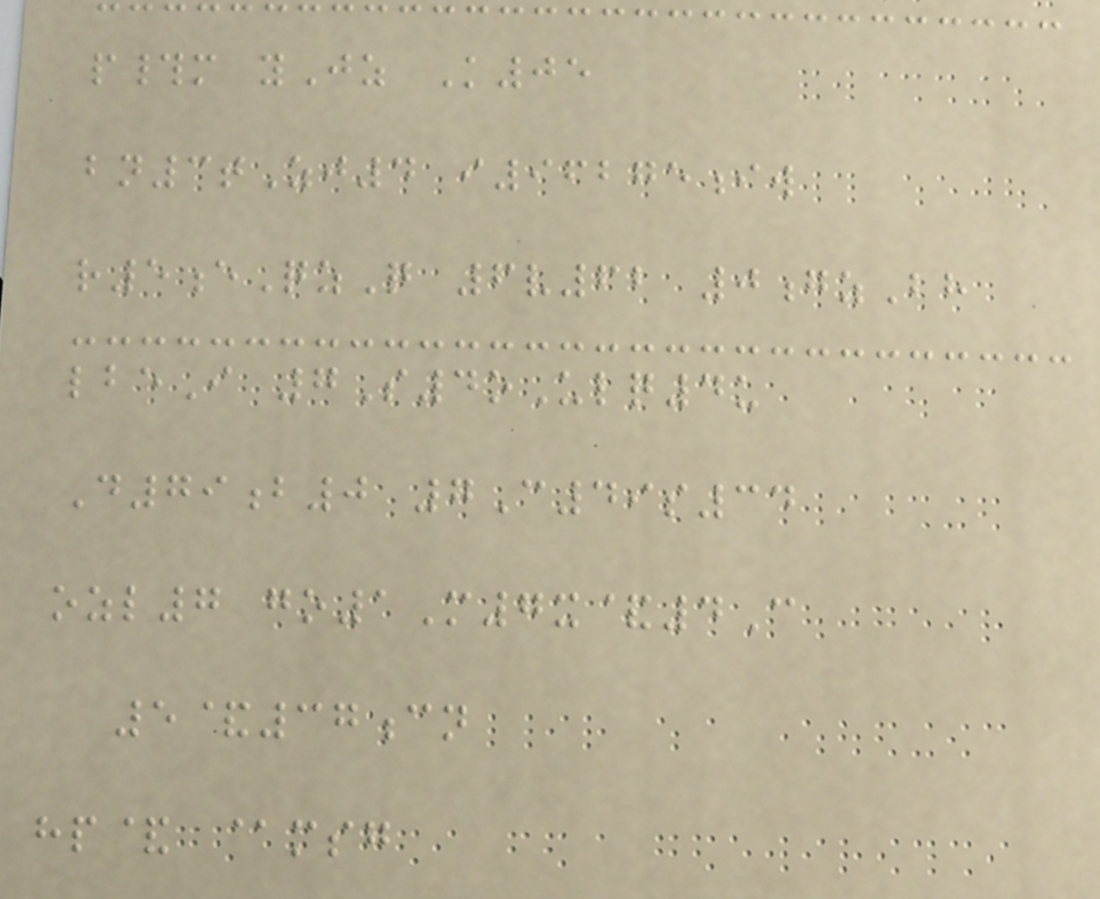p#m yJz K05
bn3tZj4 i96275iw
r5eQzQ 6v62 0gzBh
lbeI 7S4oUlq4u
D79b0 7C49s34
ozl7 go1M7x&4C
5&37cn
hp& @msg
